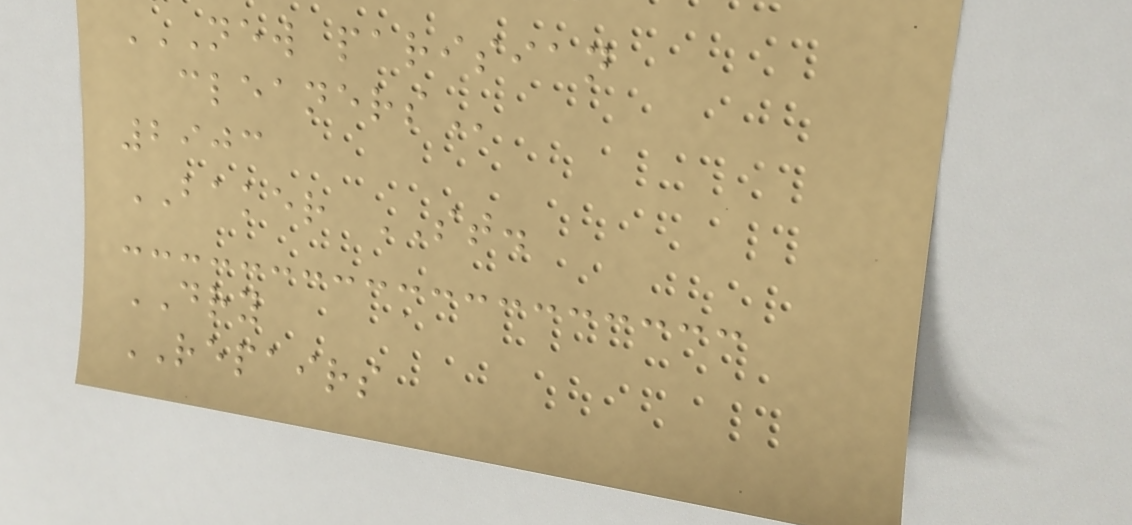NEW PARISIAN
CLEANERS
2903
BAKER ST.
DRY
REPAIRS
